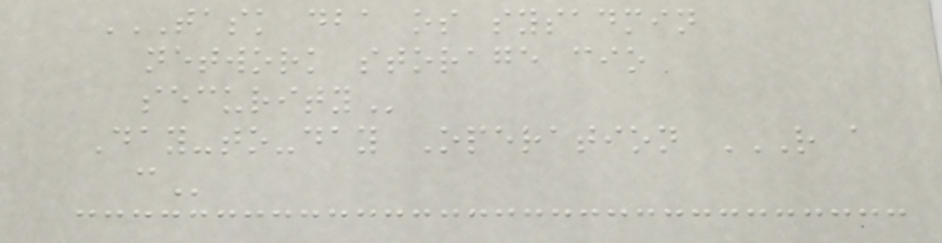TASK DBA OS SYSADMIN
NETWORK STORAGE CIO
SECURITY
Day-to-day Operation R A
C
